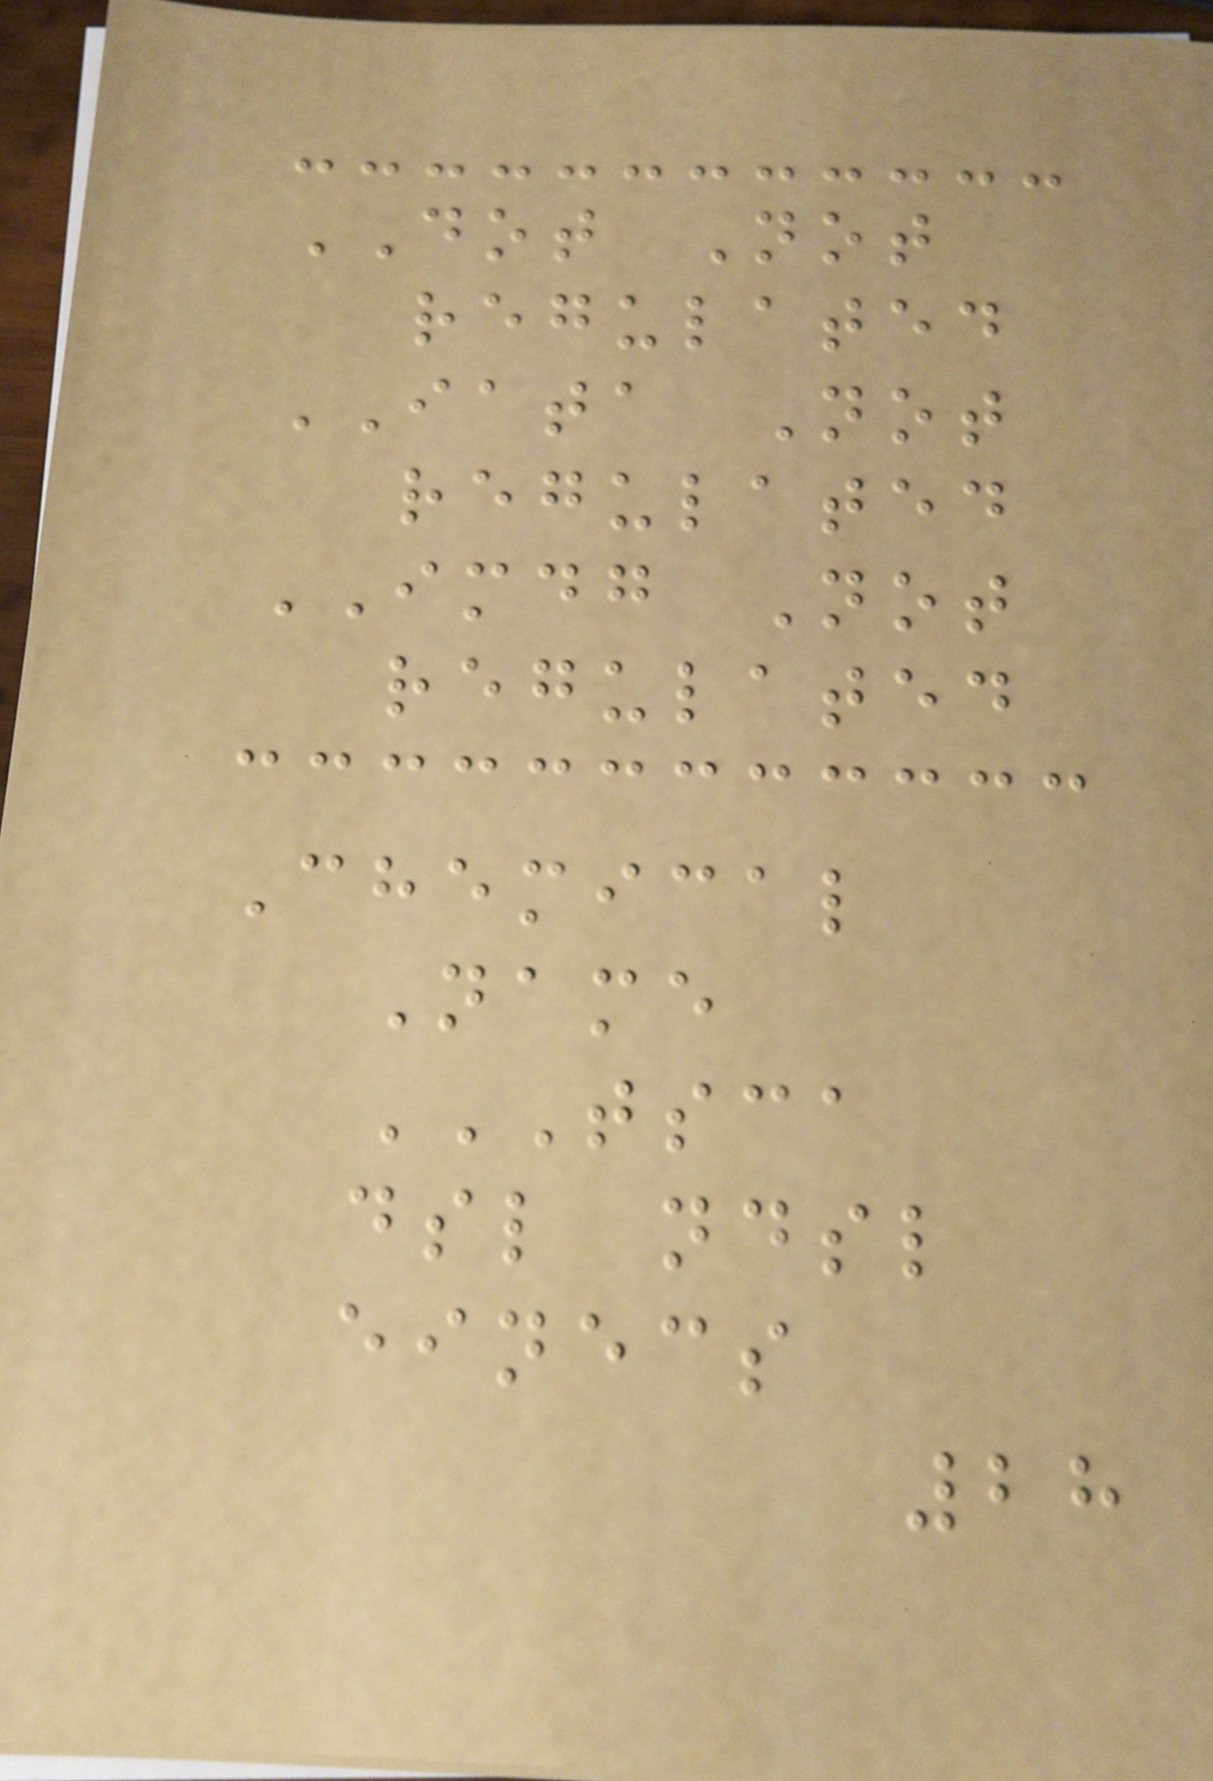DOT Not
regulated
IATA Not
regulated
IMDG Not
regulated
Chemical
Name
TSCA
DSL NDSL
EINECS
28
